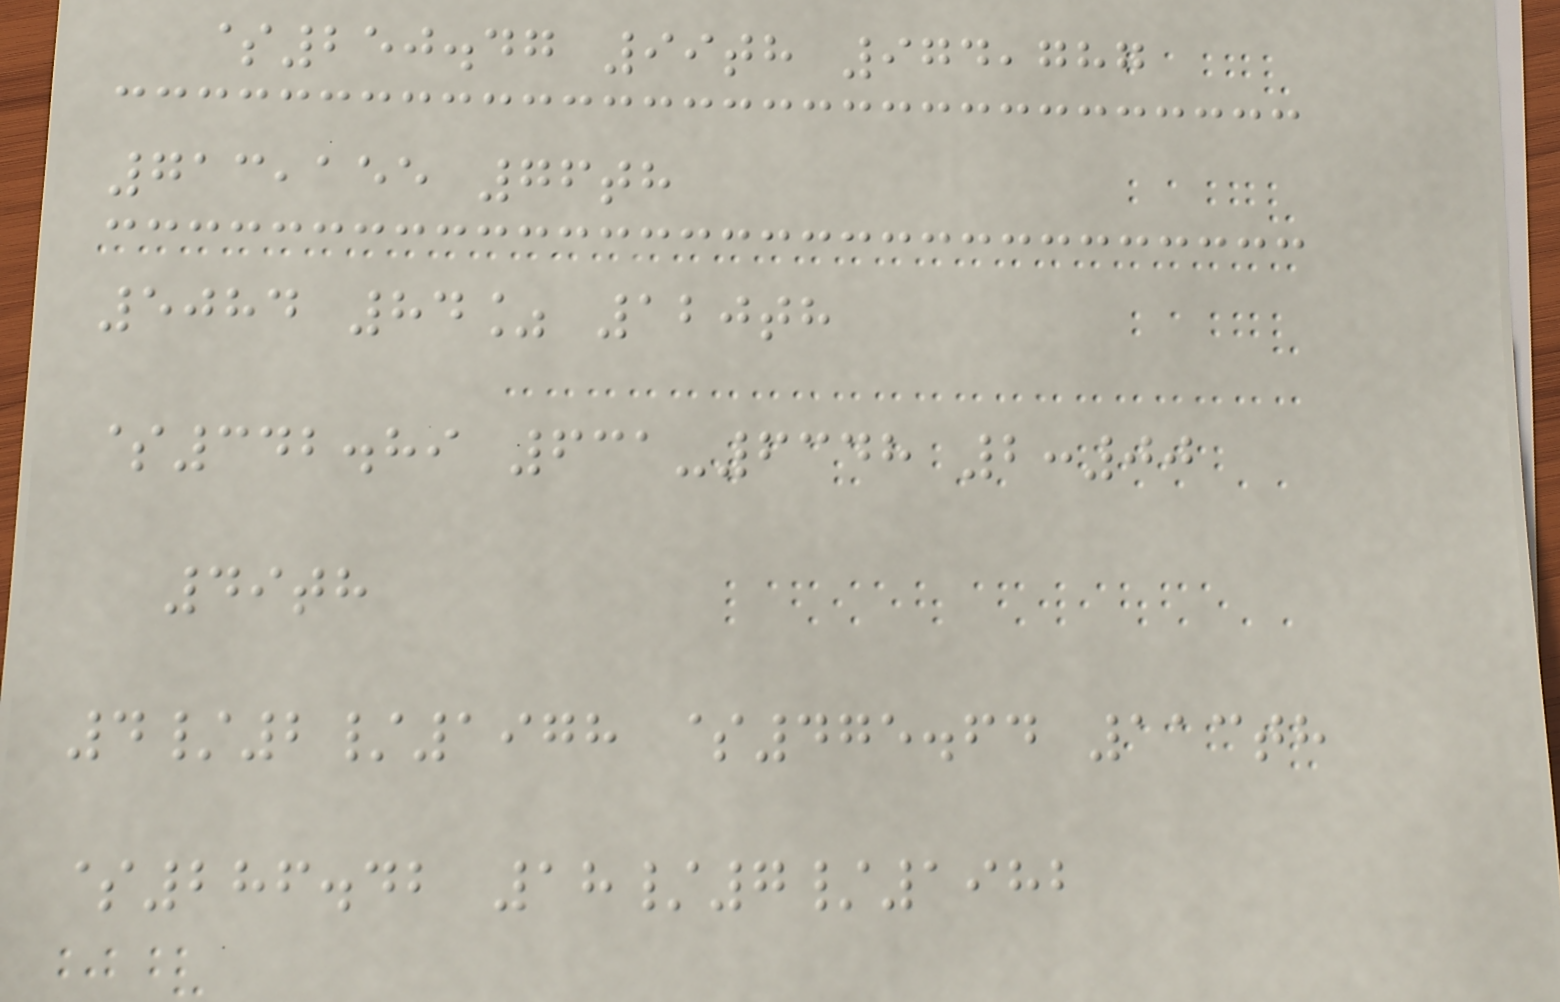$250.47 99th 974,787
713,155 76th
5084 84% 120th
$342.89 631-6348 2:00
49th
4/2/1978 $475.64 113th
$286.42 18/7/1982
